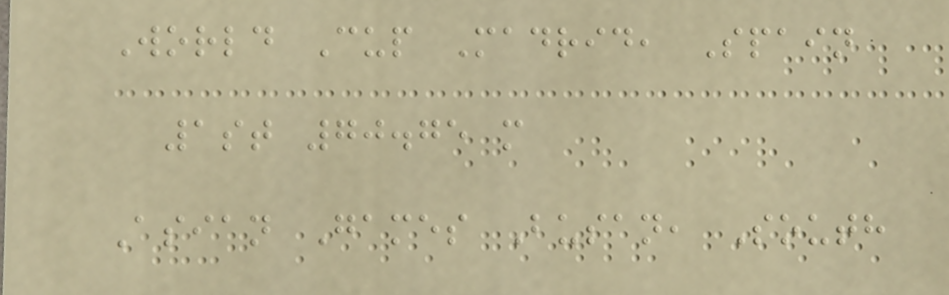World Cup Madrid, Spain
1st 70.75 m
Asian Games Busan, South
